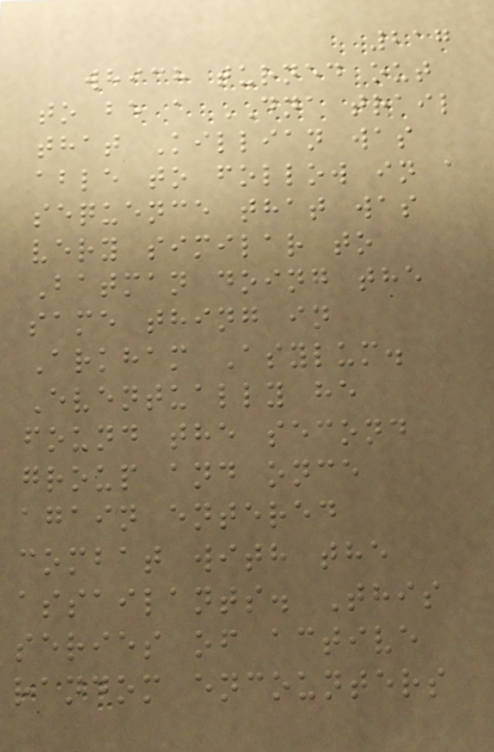217
which turned out
to be a DNA trail
that Killian was
able to follow in a
sequence that was
very similar to
Batman doing the
same thing in
Arkham Asylum.
Eventually he
found the second
group and once
again entered
combat with the
assailants. This
series of active
random encounters
